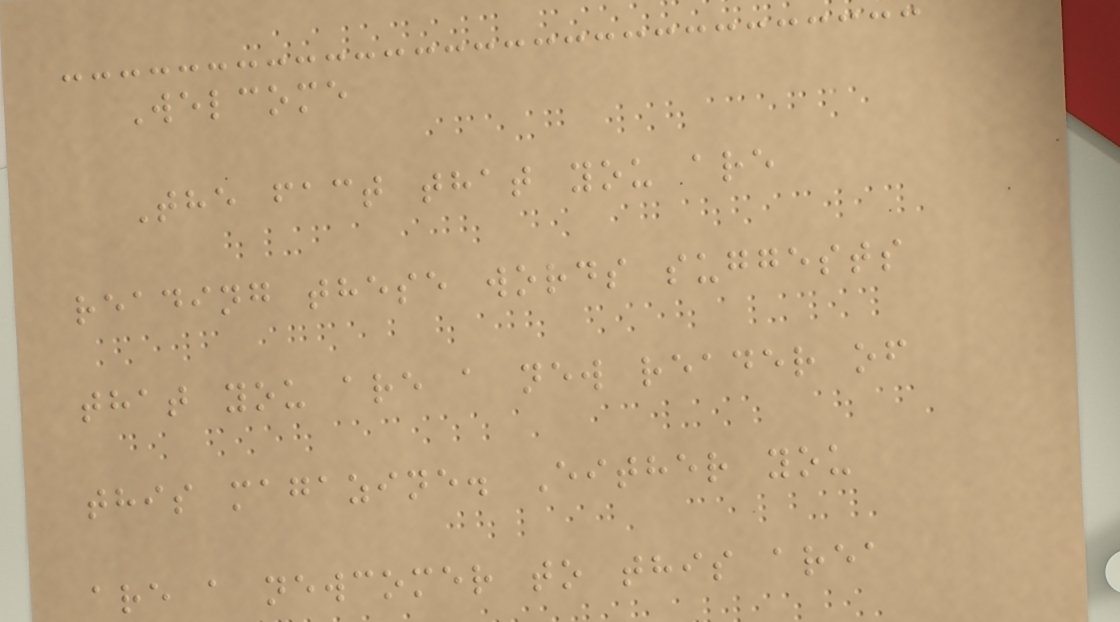Welcome
The fact that you are
reading these words suggests
that you are a new reader of
this magazine. Either you
are a newcomer to this area
